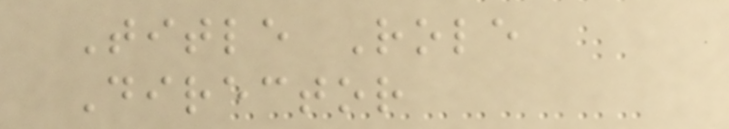Title Role
Director
